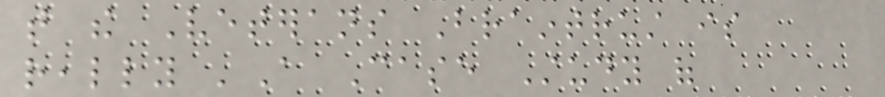that the Veterans Braintrust is
really 'A Case Study of
